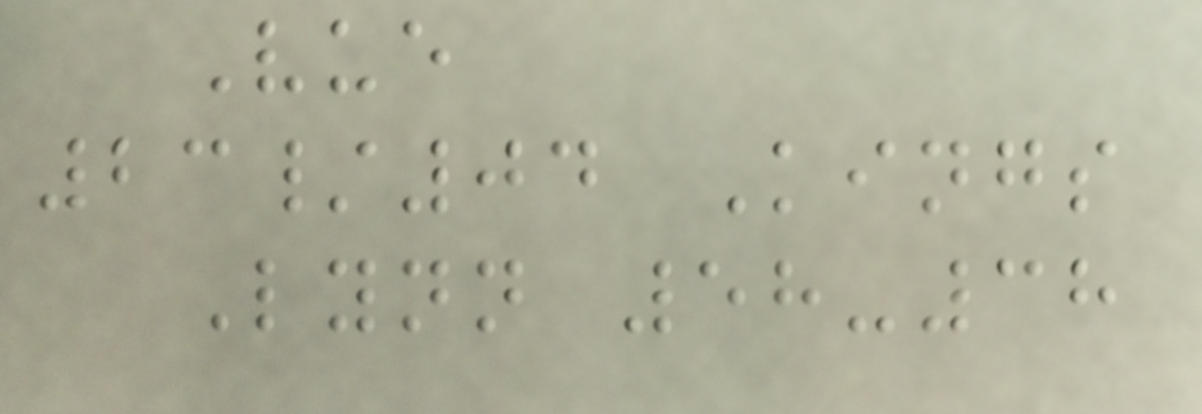Vue
23/04 Kings
Lynn 58-38
